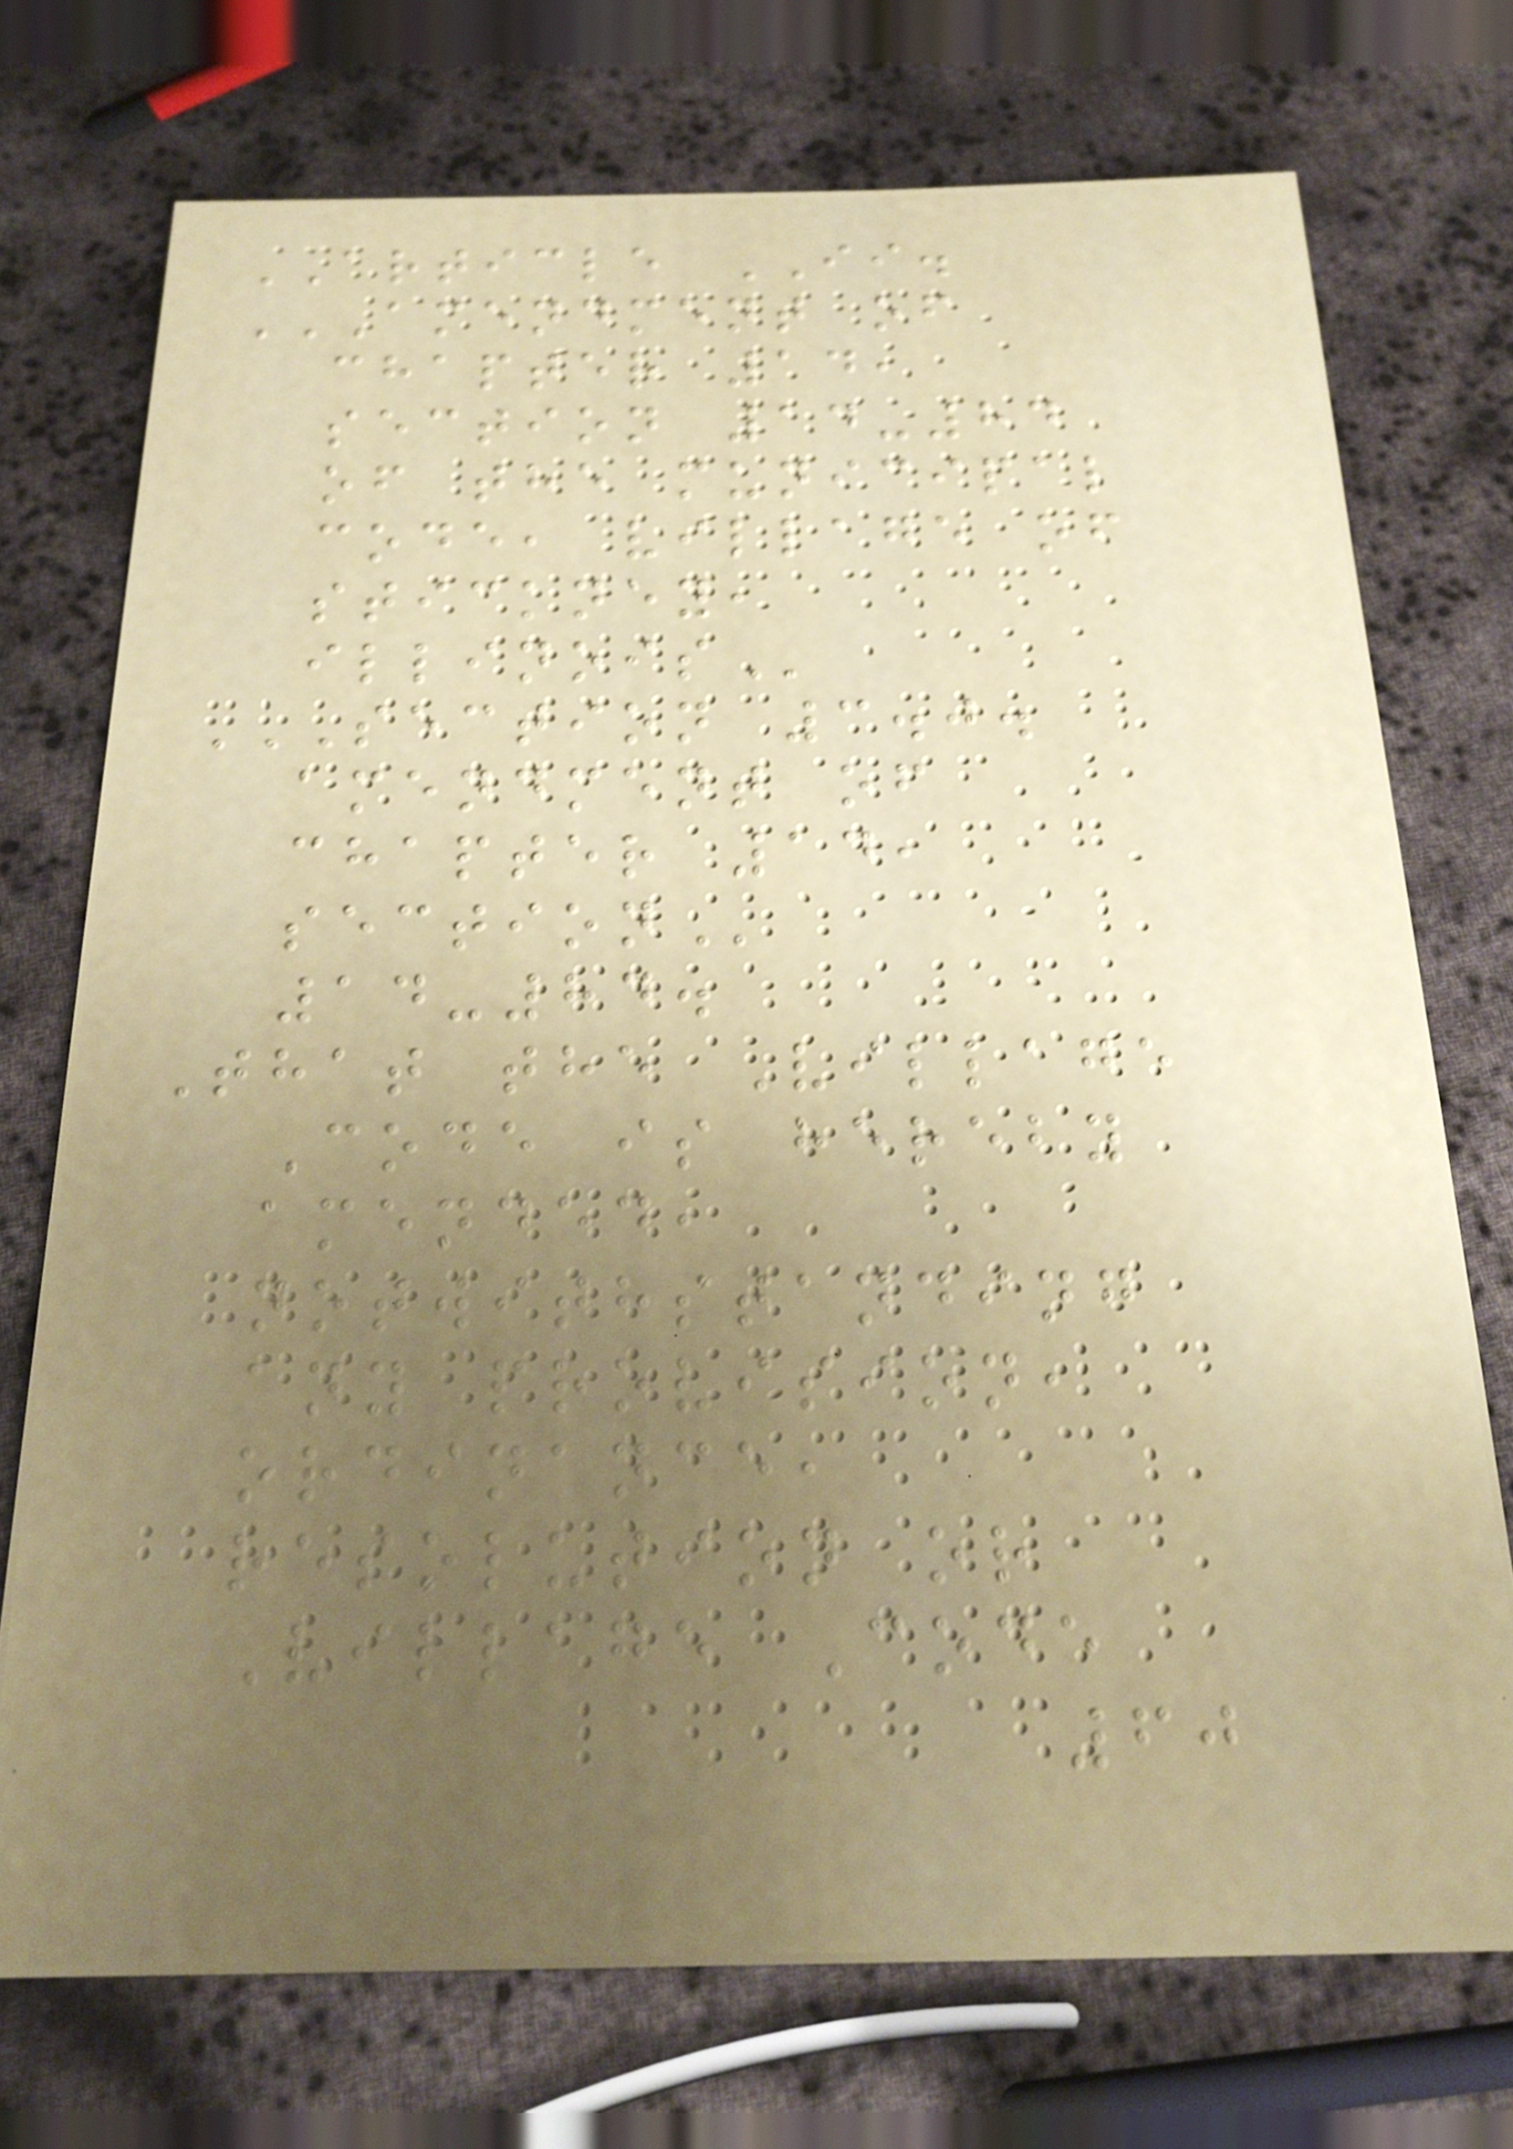ARTICLE II.
AMENDMENT OF
CHAPTER 14,
SECTION 14-84
OF THE MUNICIPAL
CODE, VILLAGE OF
STICKNEY,
ILLINOIS
SECTION 3.0.
AMENDMENT OF
CHAPTER 14,
SECTION
14-84.
That the Village
Code is hereby
amended,
notwithstanding
any provision,
ordinance,
resolution or
Village Code
60
